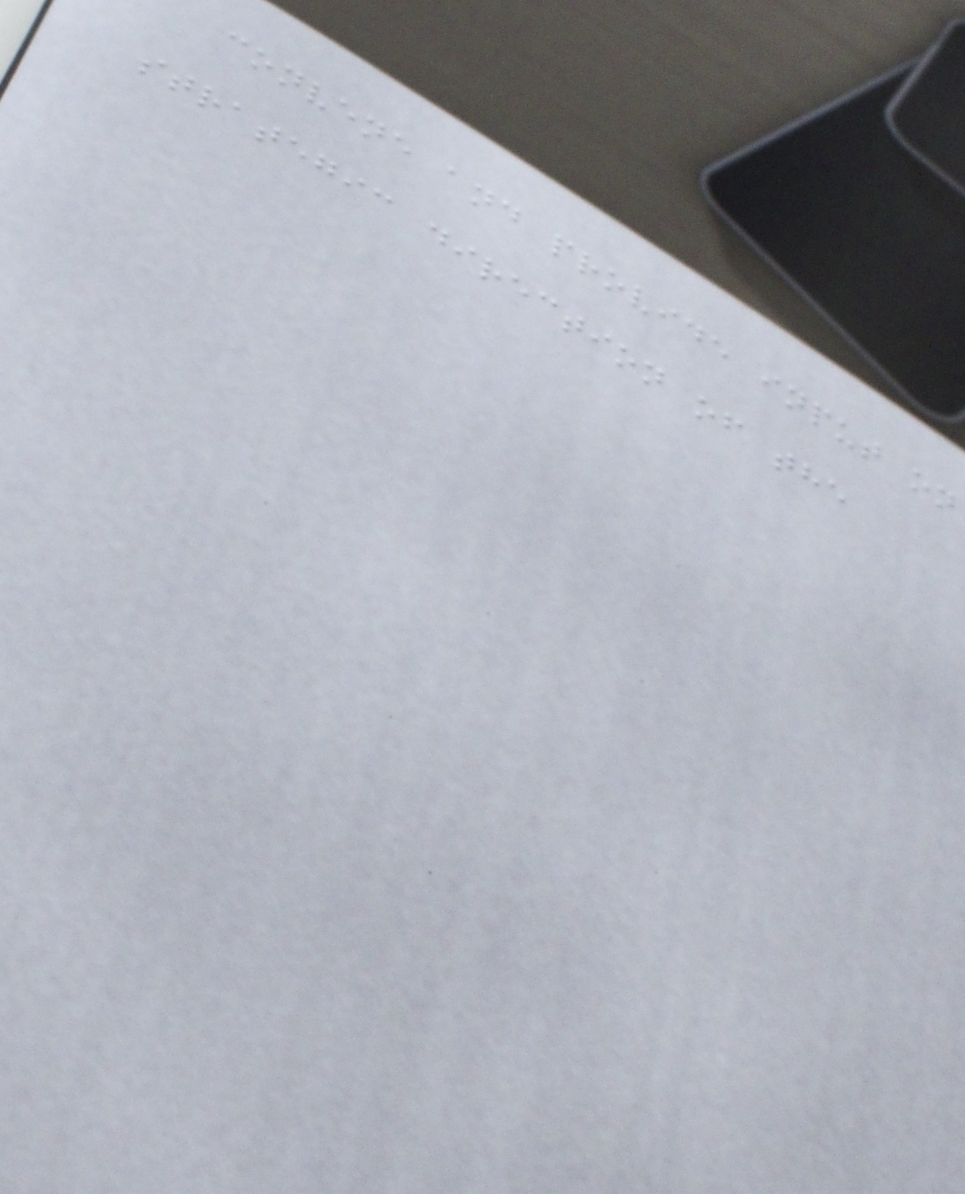convene and provide input on
strategic direction of the
